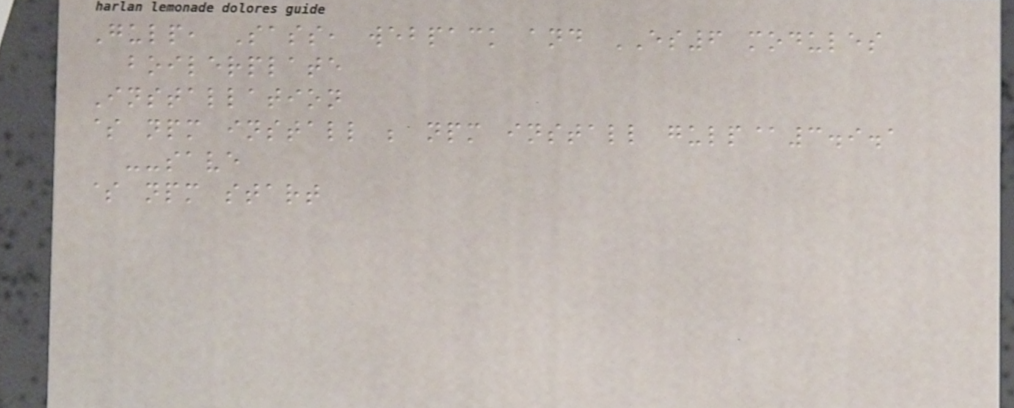Gulp, Sass, webpack and ES6 modules
boilerplate
Installation
$ npm install ; npm install gulp@3.9.1
--save
$ npm start
